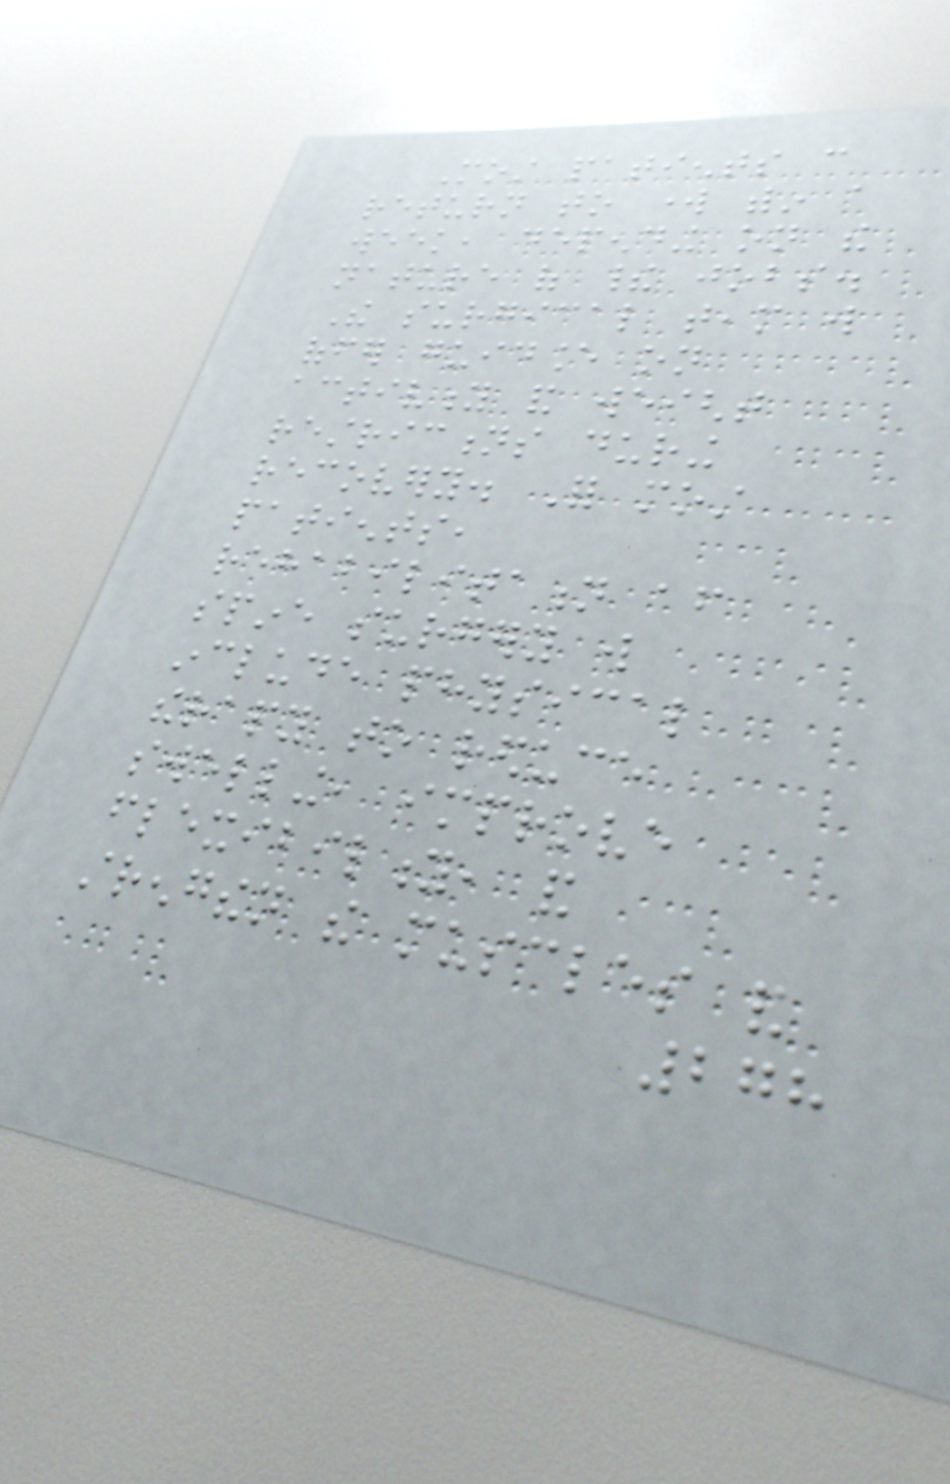Most patients can
return to work within a
week, depending on the
nature of their jobs.
The surgical team will
offer guidance on
activity and weight
restrictions during
recovery. For most
patients,
rehabilitation after
spine surgery will
include physical
therapy to reduce
swelling, improve
flexibility, and
strengthen the muscles and
278
